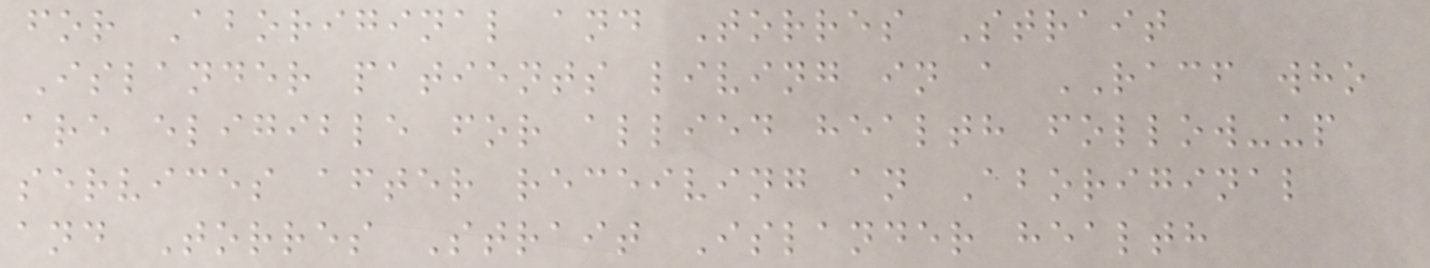for Aboriginal and Torres Strait
Islander patients living in a RACF who
are eligible for allied health follow-up
services after receiving an Aboriginal
and Torres Strait Islander health
